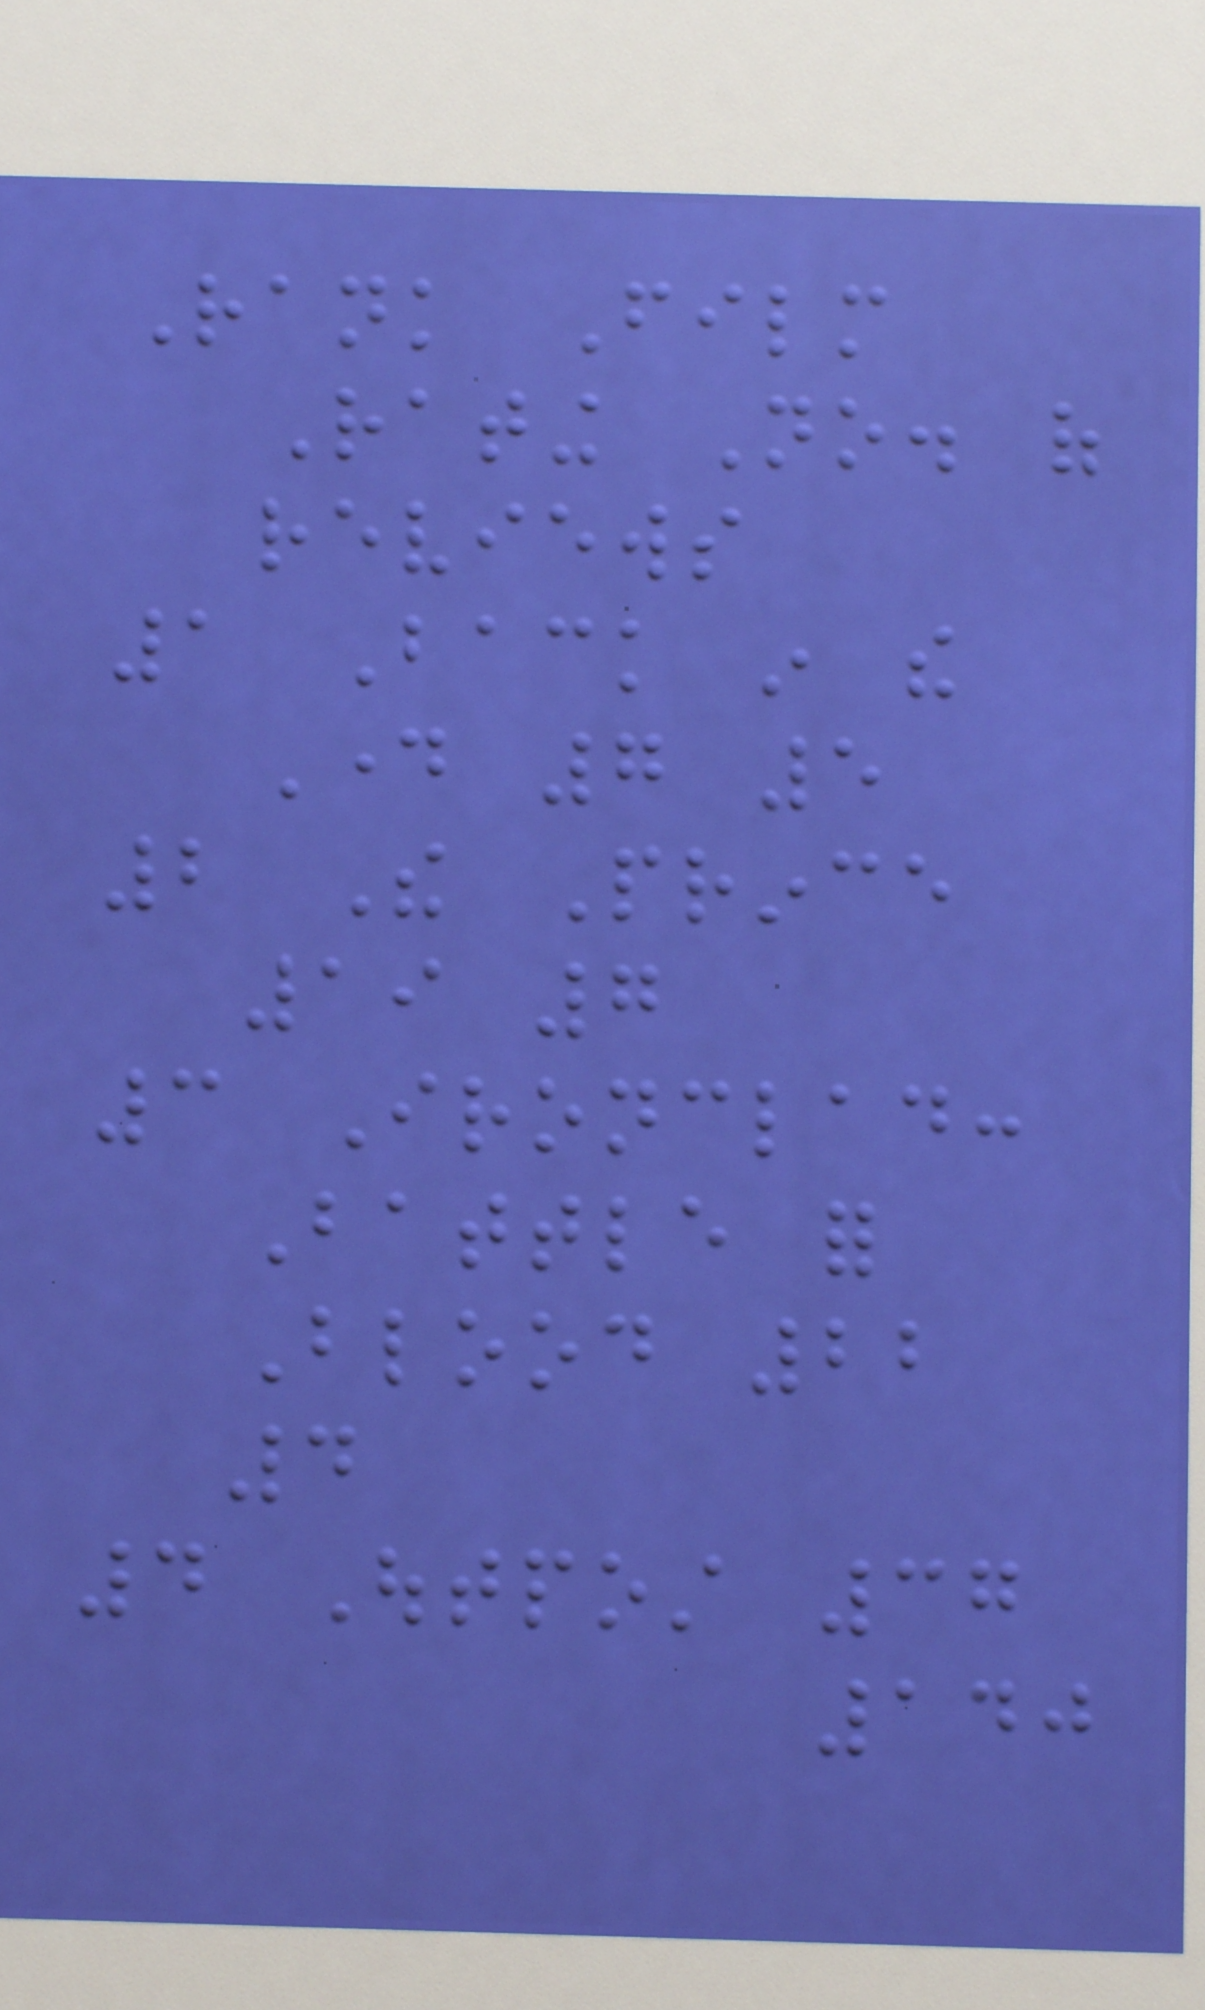Rank Film
Rating No. of
reviews
1 Back in the
Day 7 5
2 The Prince
19 7
3 Ironclad:
Battle for
Blood 22
4
4 Outpost 37
140
